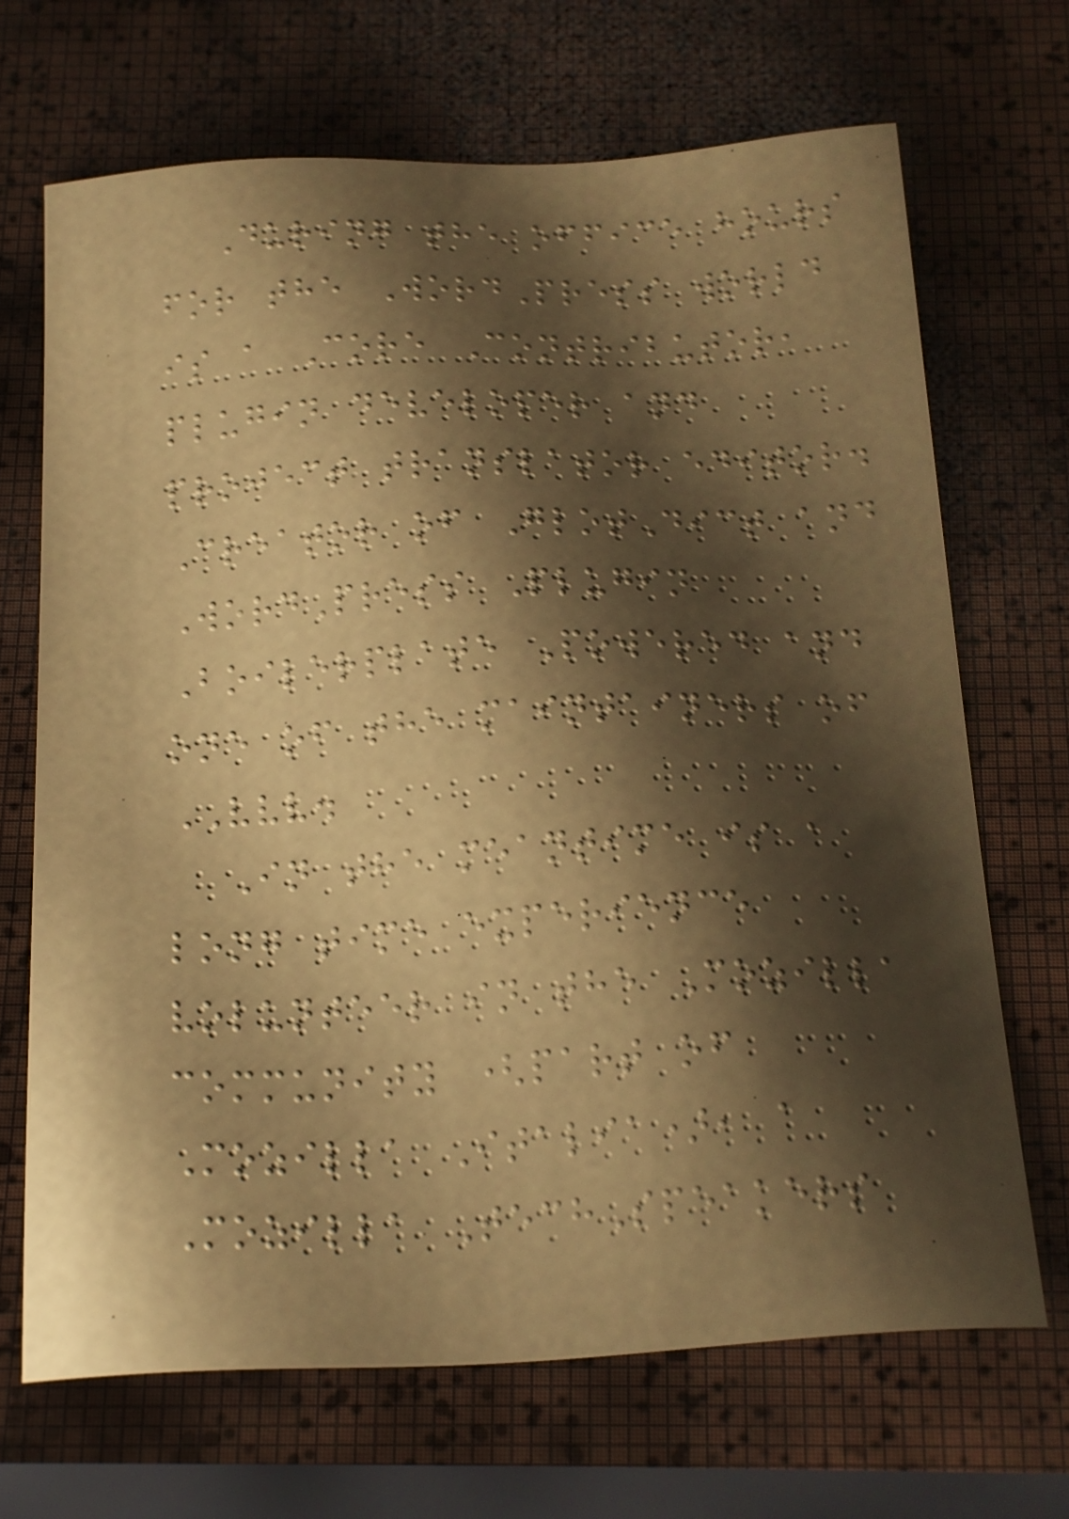During the office hours
for the WordPress world
is a Core Contributor,
plugin developer and
project translator editor.
Creator of GlotDict and
WordPress Plugin
Boilerplate Powered and
one of the maintainers of
VVV.
In the meantime is a
long time experience
volunteer in the Mozilla
community (part of
Mozilla Italia), a
Mozilla TechSpeakers
